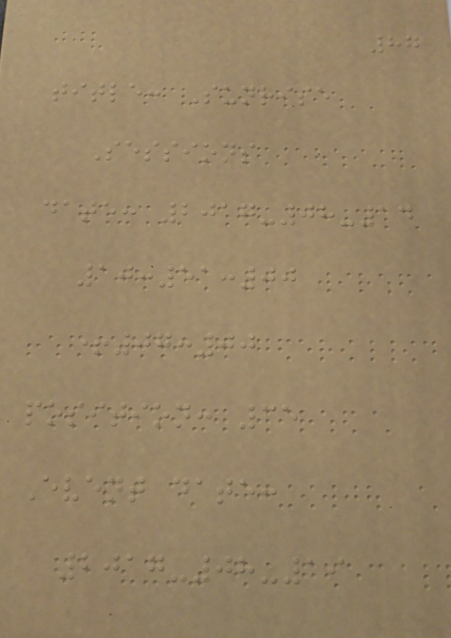87
title: Sunrise
Sessions
date: 2017-08-14
10:51:00
+07:00
position: 35
Event date:
2017-08-19
